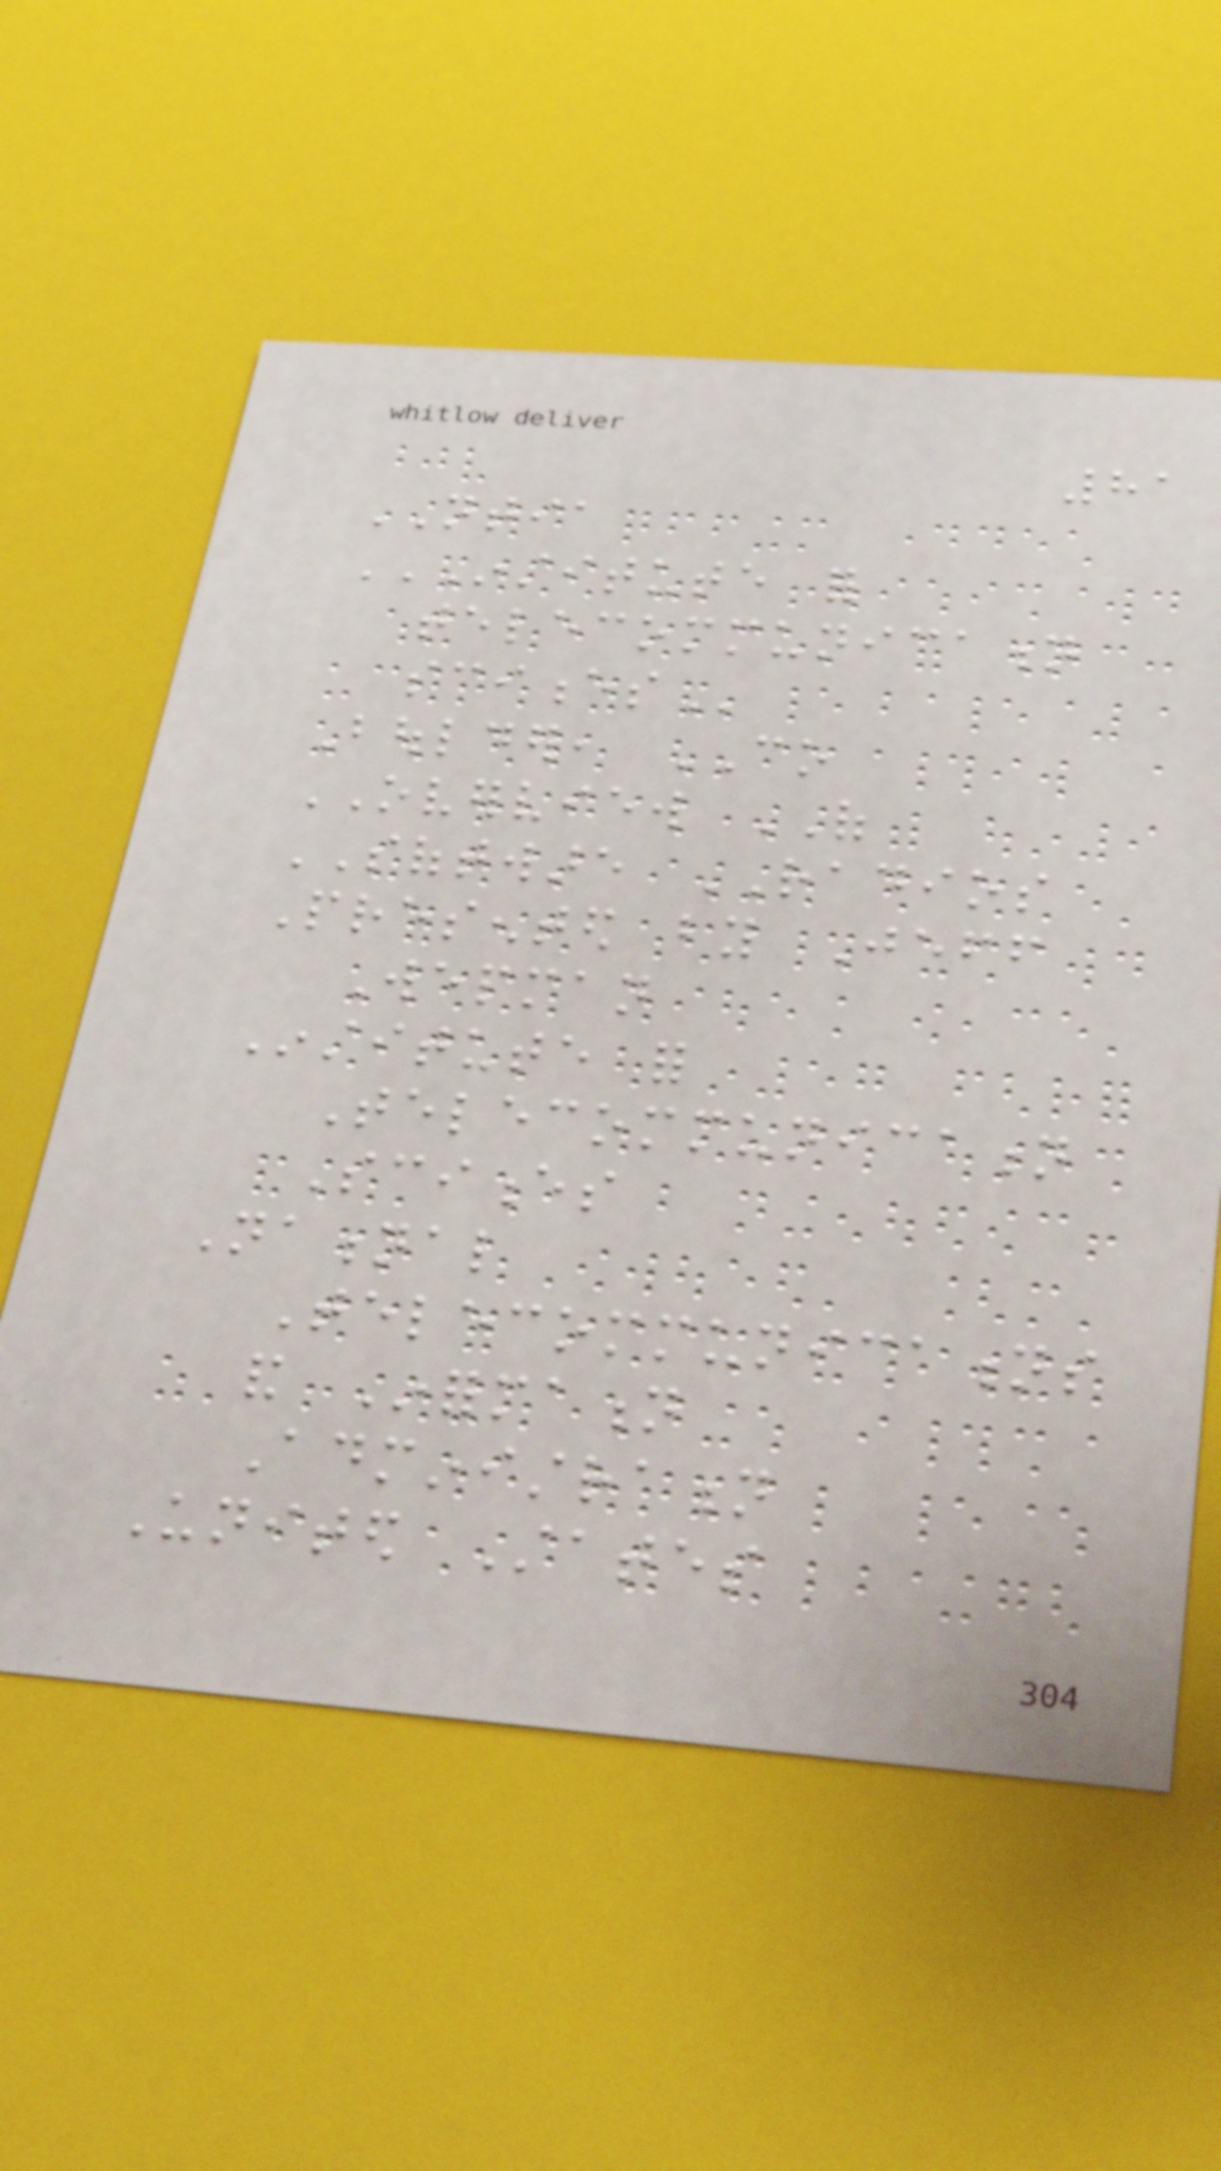81
NTIA
INSTITUTE FOR
TELECOMMUNICATION
SCIENCES
Boulder, CO
OVERVIEW OF
SOFTWARE RADIOS
Presented by Jeff
Wepman
Institute for
Telecommunication
Sciences
National
Telecommunications
and Information
Administration
United States
